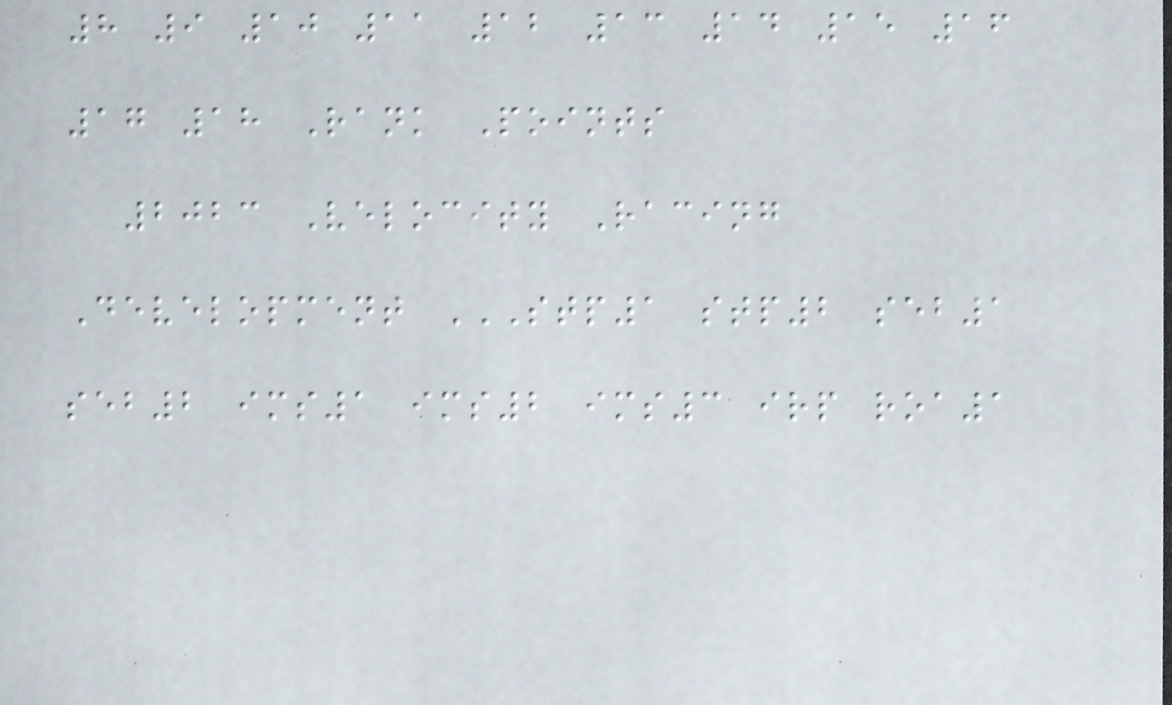8 9 10 11 12 13 14 15 16
17 18 Rank Points
2023 Velocity Racing
Development STP1 STP2 SEB1
SEB2 IMS1 IMS2 IMS3 IRP ROA1
